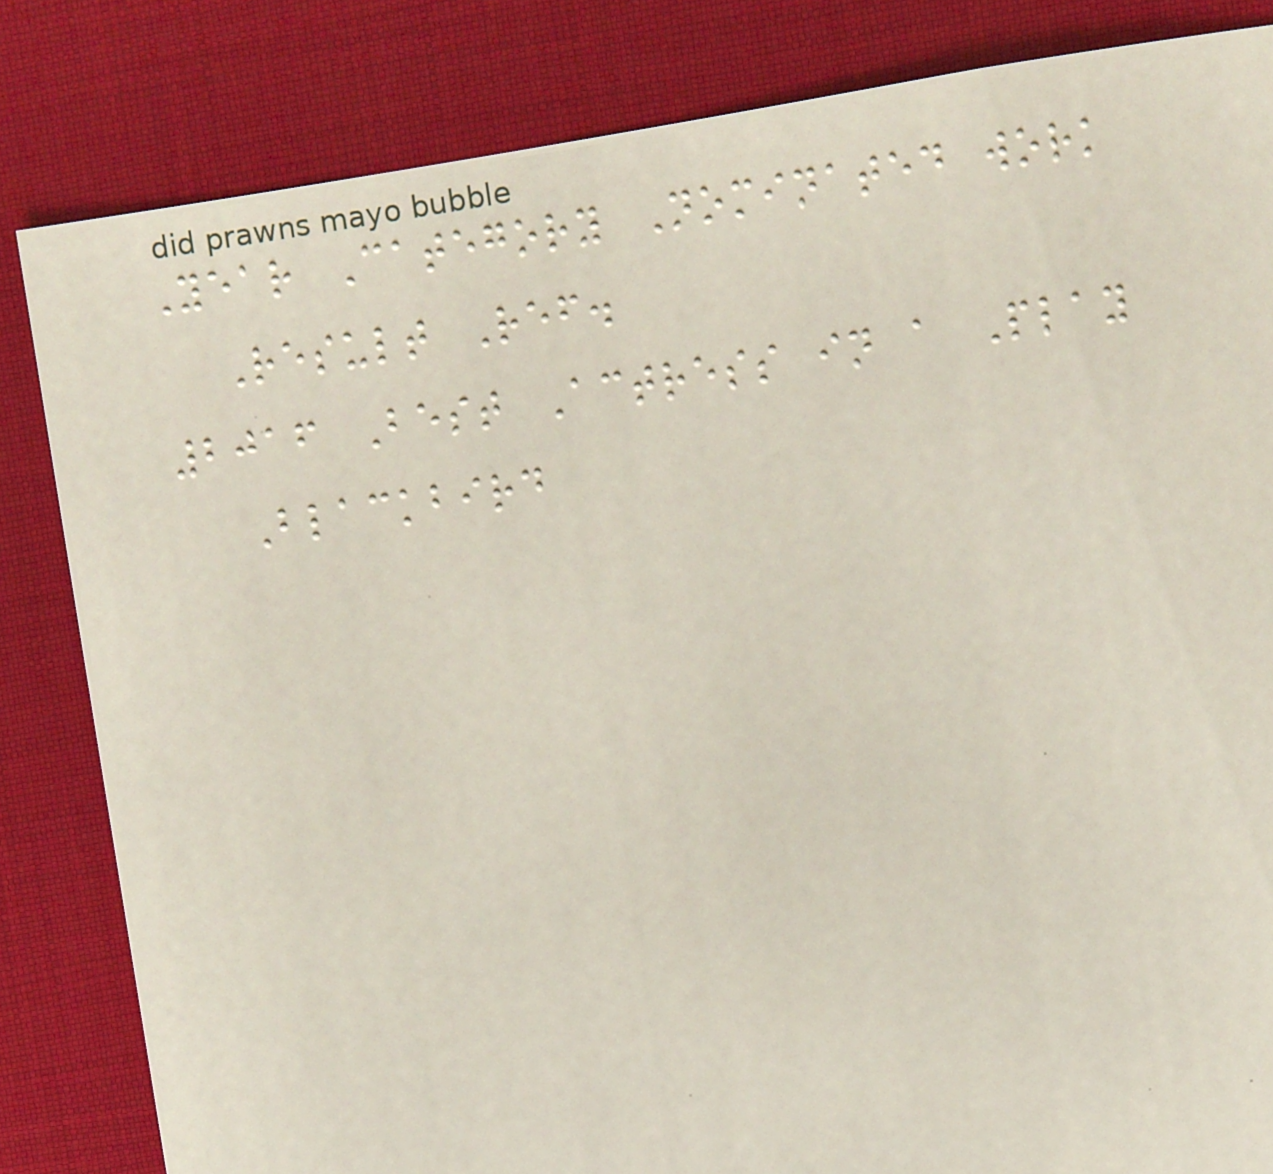Year Category Nominated work
Result Ref.
2016 Best Actress in a Play
Blackbird
